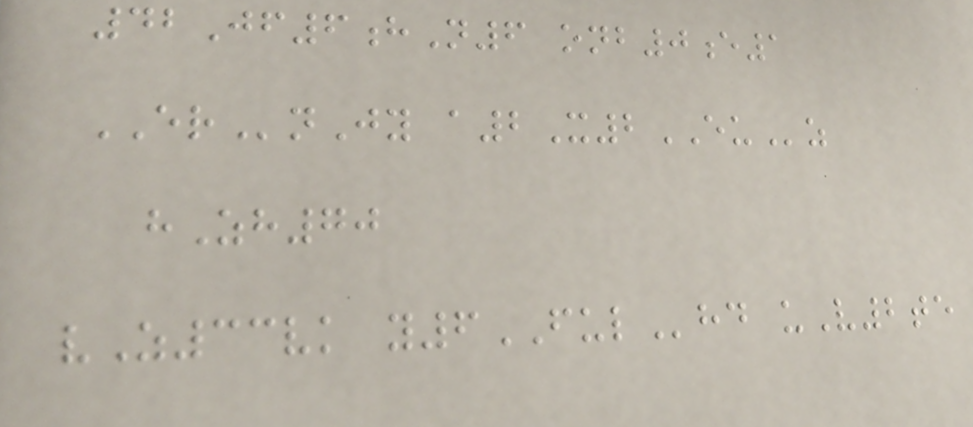42Jf6hN6 onb0e1
ERnJy a2X2EUz
hZh70
vZ33vk y6FULhd uV2te
